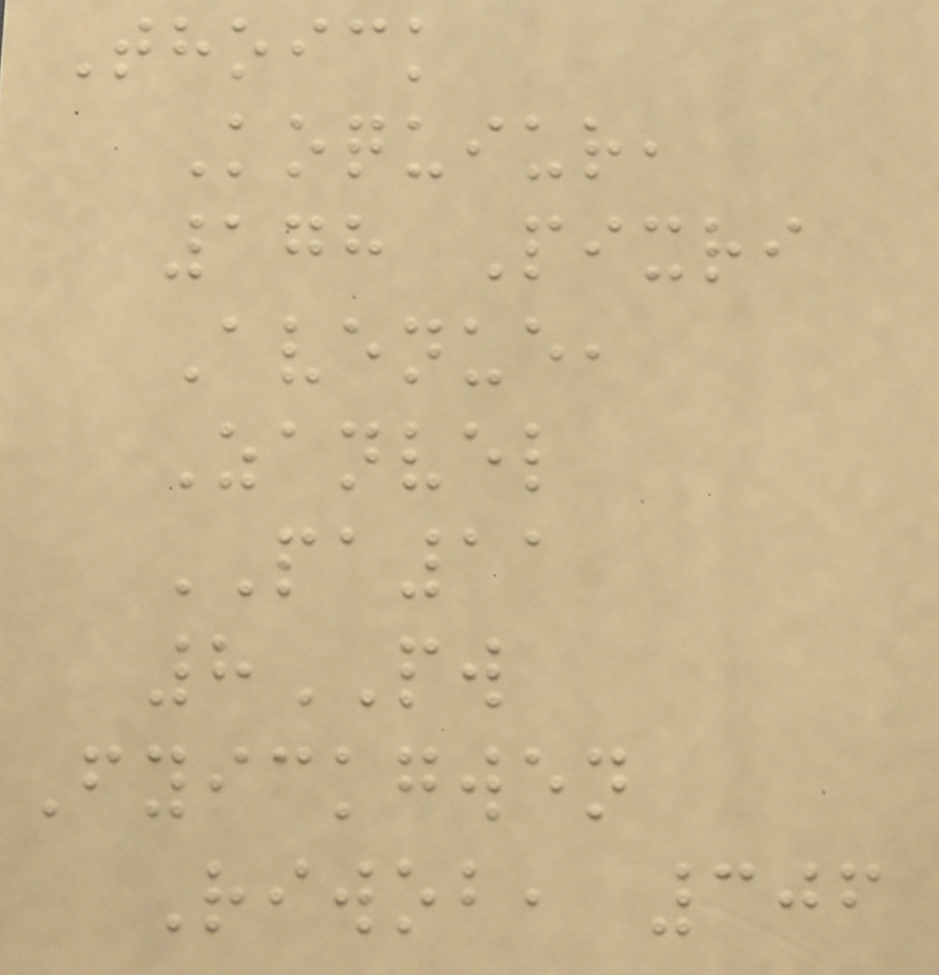Thoick
Koquiur,
178 Pixri
Avenue,
Zanvel
PA11
8PW
Fyickgwen
Riwob, 306
